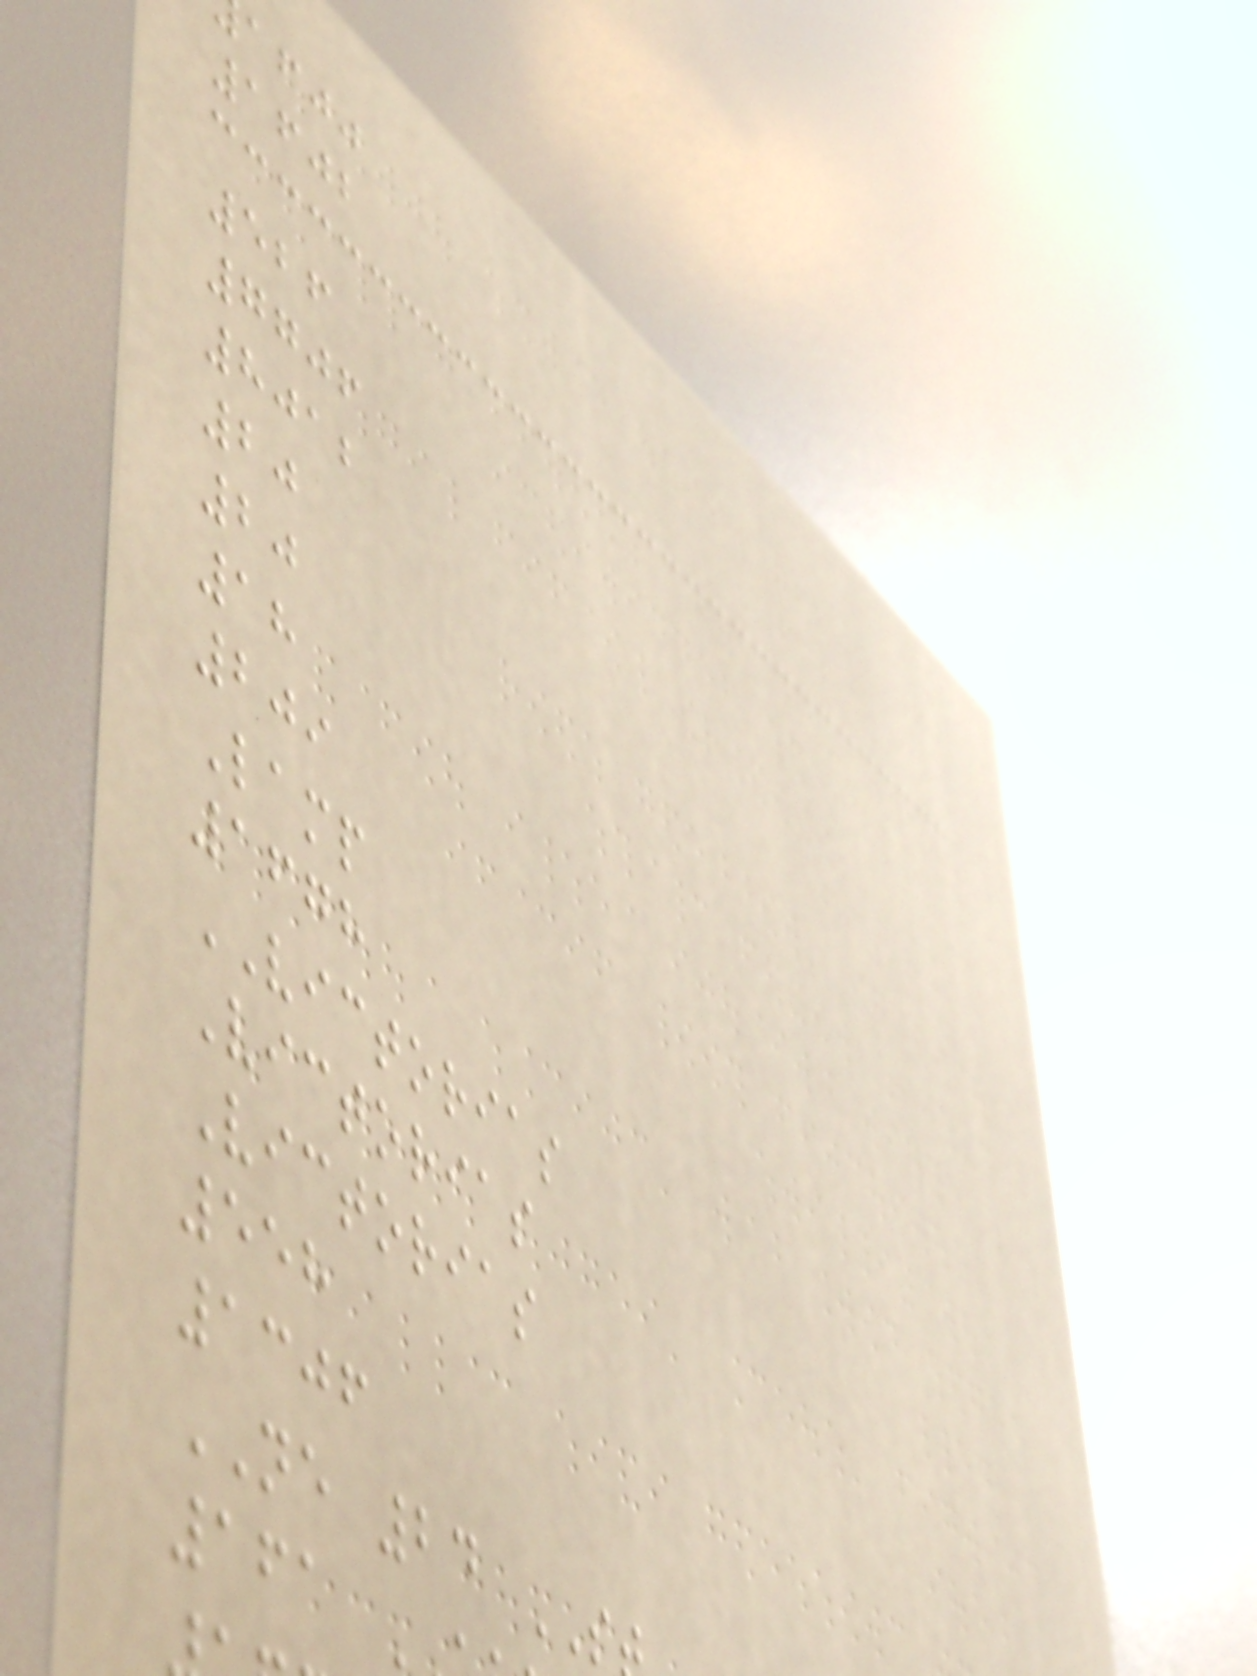afjj
1602
526
7706
8012
20
20
18
209
Lamp
1678
VICTORIAS
Victorias
Victorias
558
1306
NE 24
161
